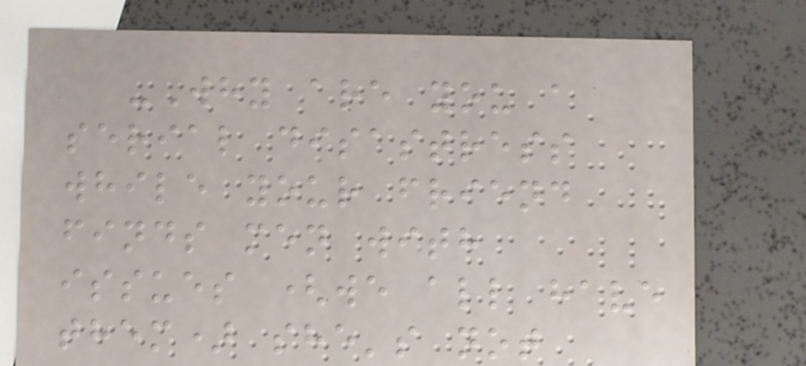-Why are you a
serial disastress
while your friend
finds men with
issues (we all have
them) she's not
